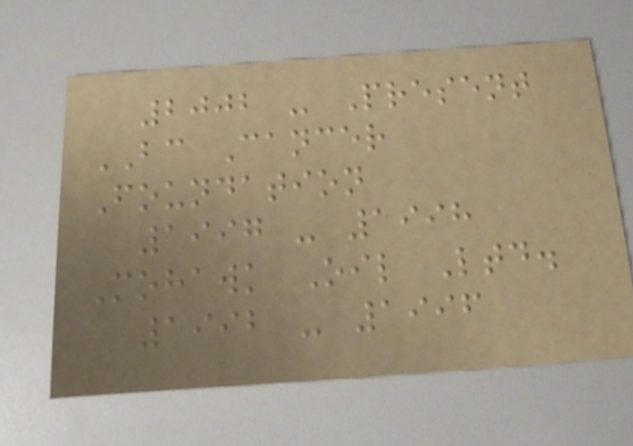2002 - Present
BC Cancer
Foundation
1997 - 1998
Mohawk Oil Ltd.
1992 - 1996
